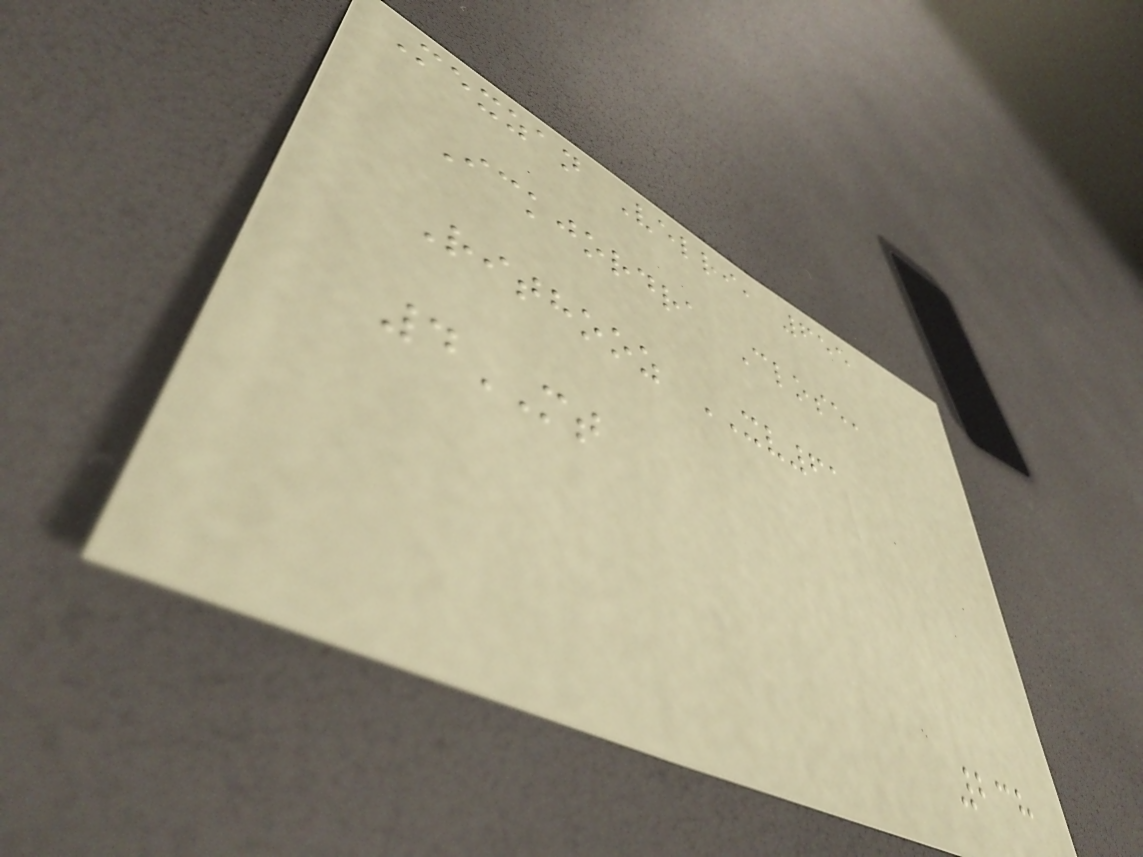Mexzan Velri, 655
Ickjordra Close,
Rithooz XV61
4MT
238
